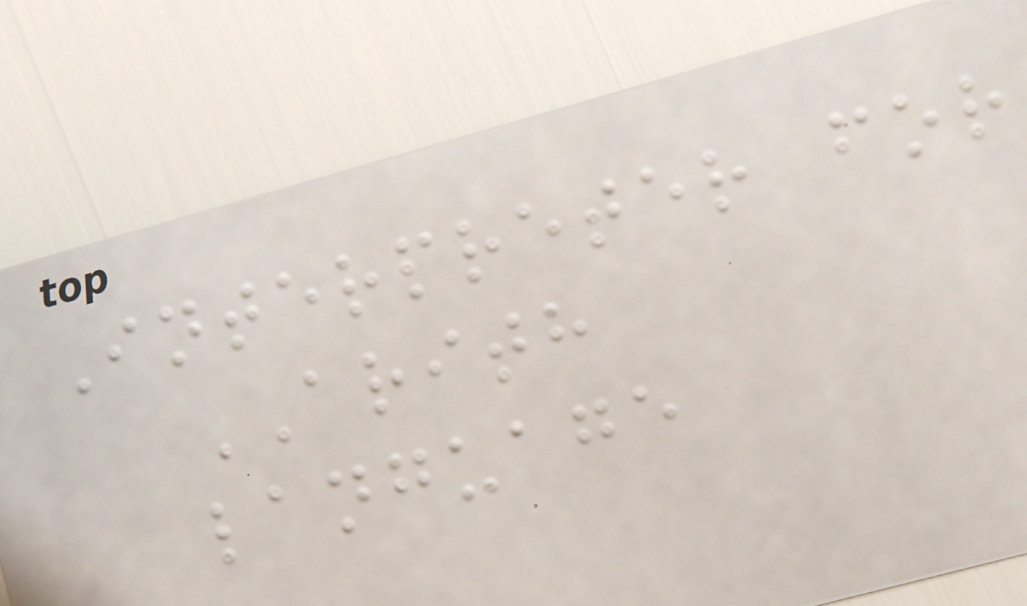Interpreter for
ARITH
language
